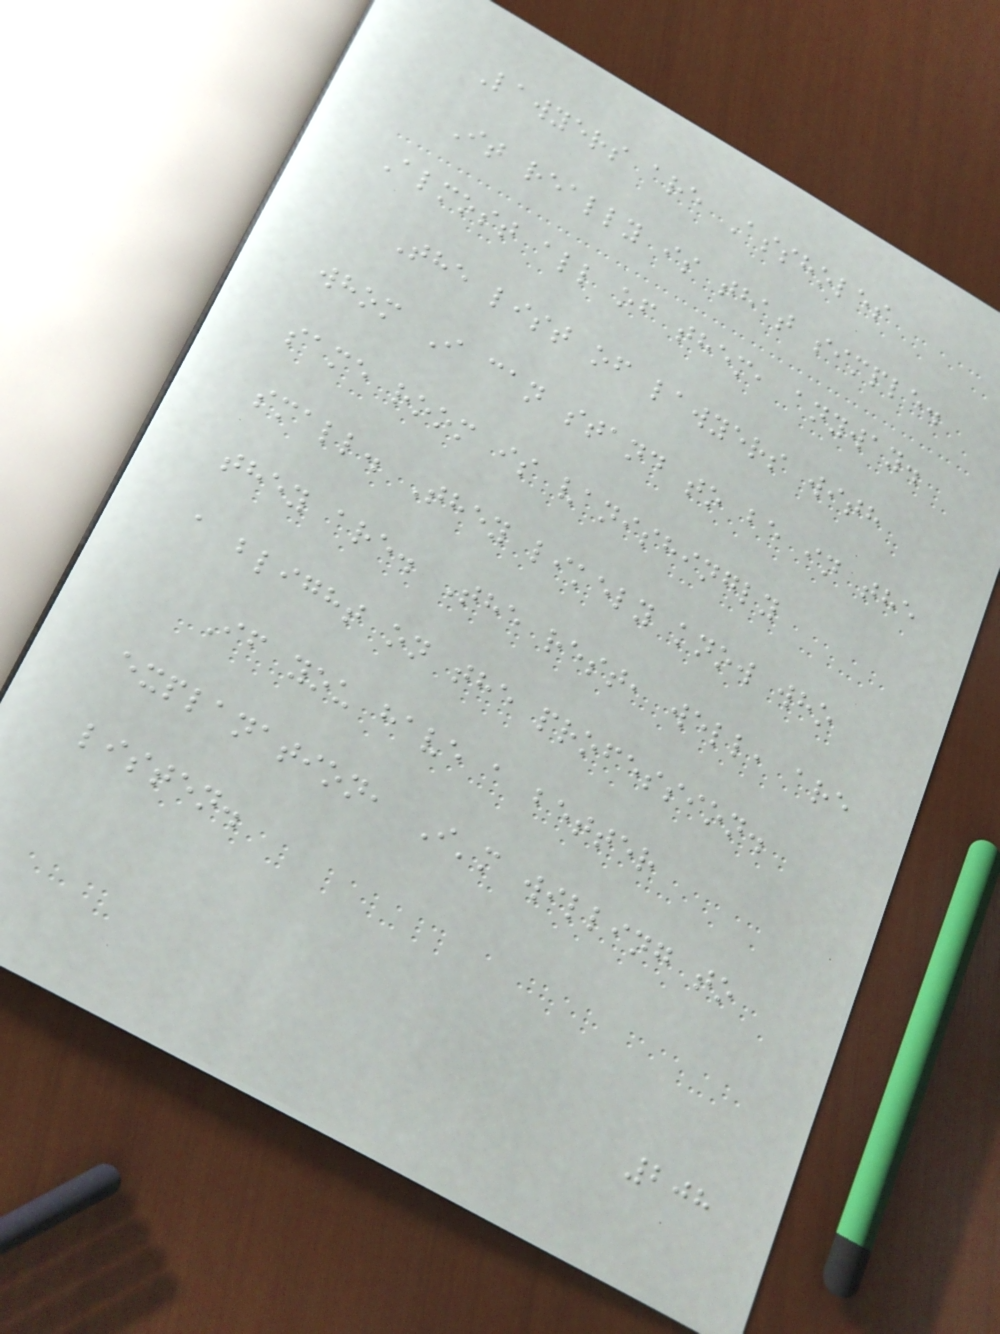Lawyers are Assholes
It really is that simple.
Almost all of them, anyway.
The list of lawyers with
whom I can stand to be in the
same room is vanishingly
small. They likely know who
they are. The rest, well, are
a blight on the profession.
If you have a better
explanation, I'm willing to
listen.
208
